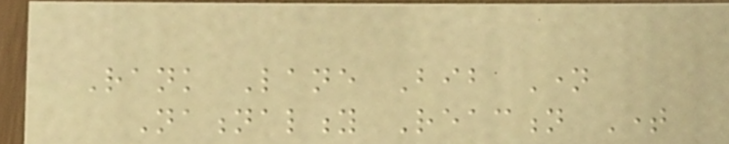Rank Lane Bib Name
Nationality Reaction Time
